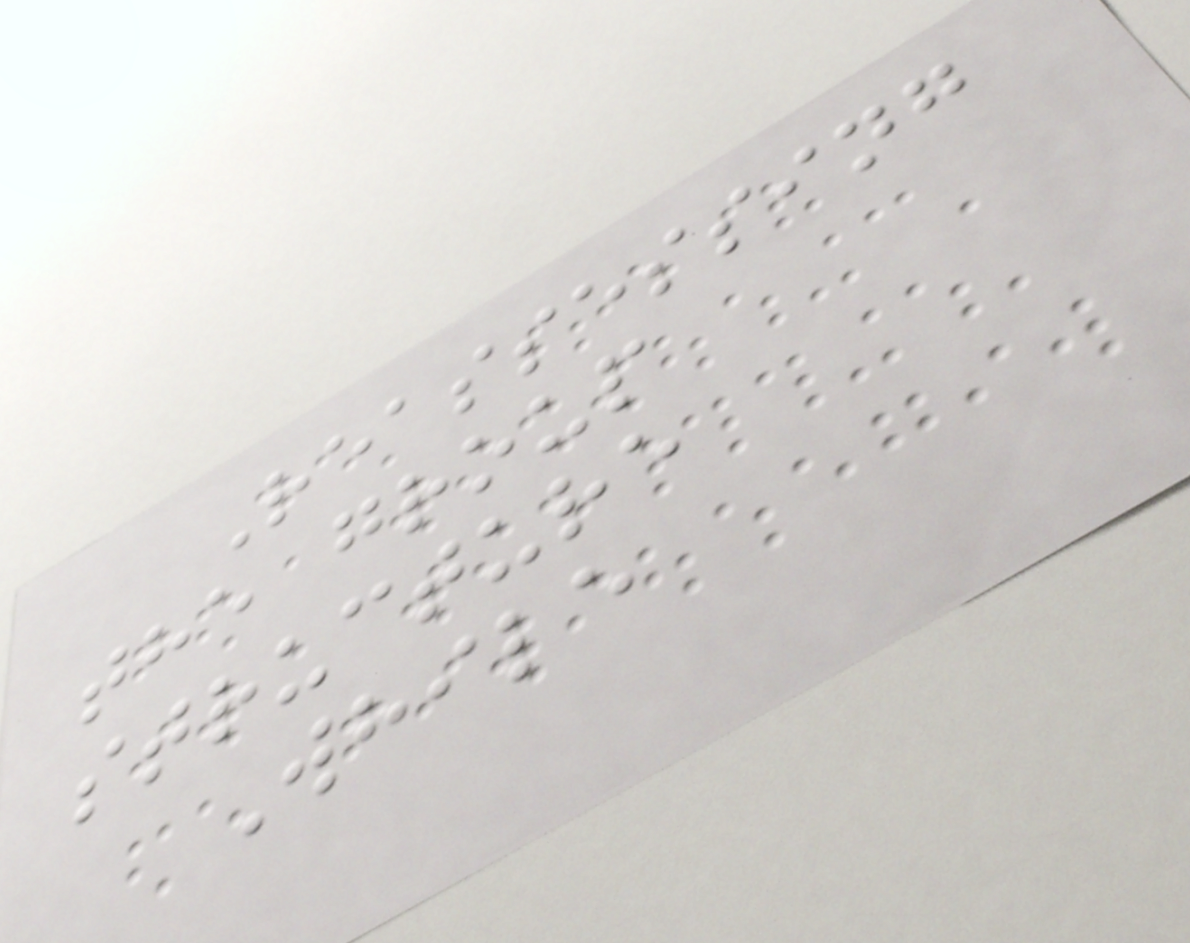Reassessing
the group
structure
While
